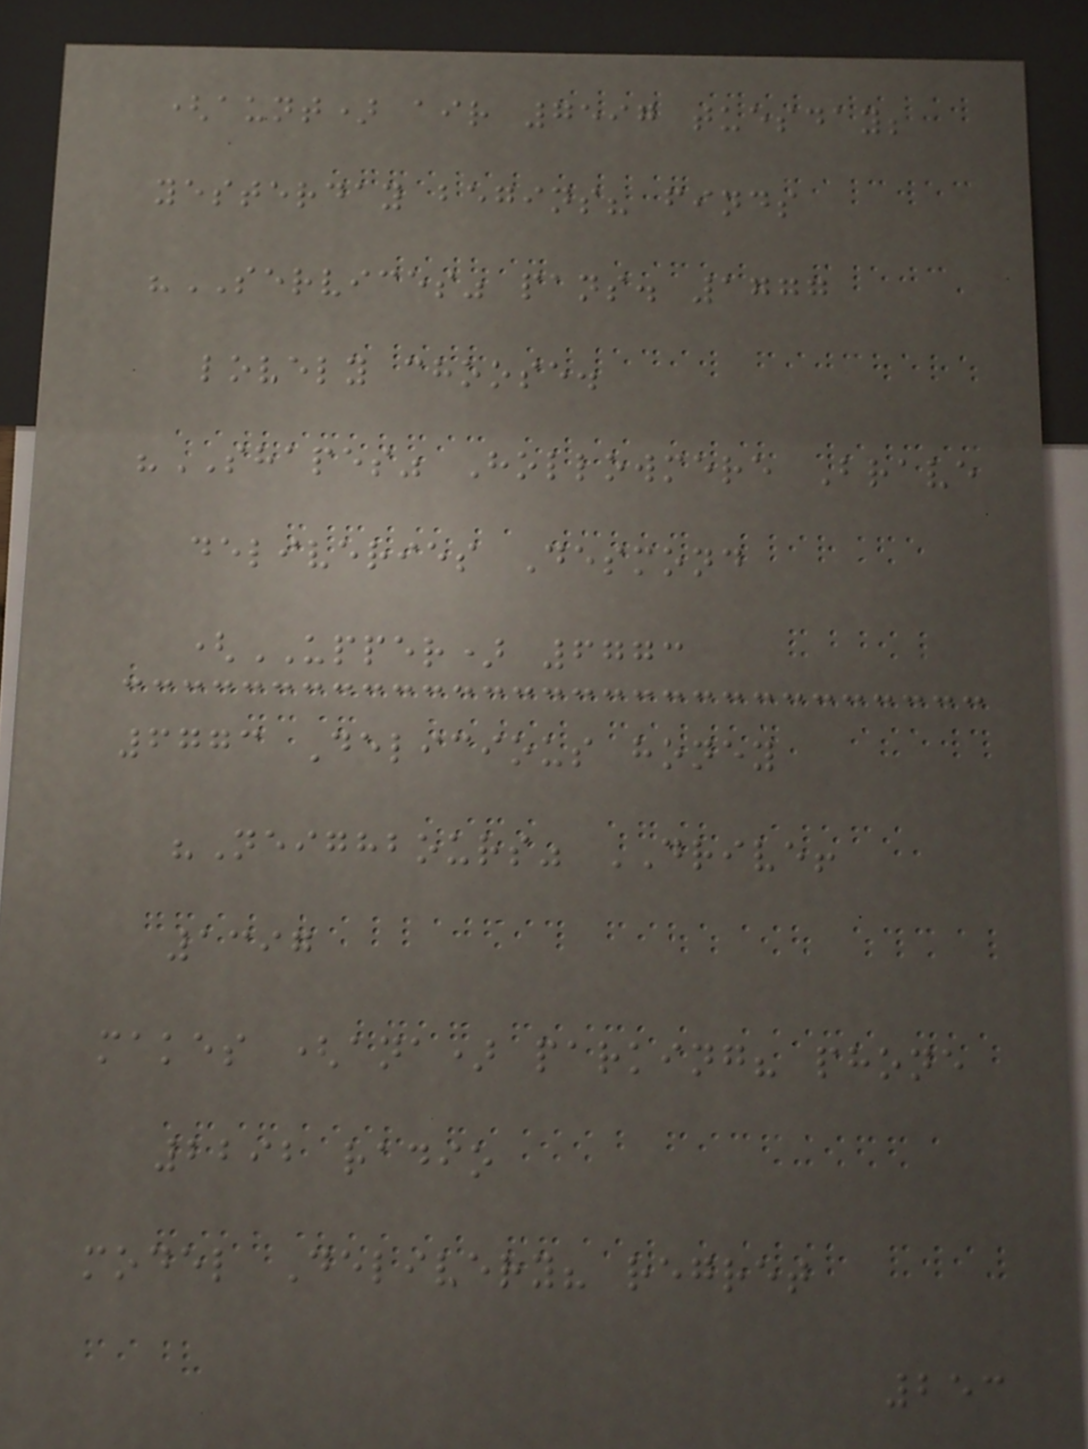(aunt) air 7597 tuesday;
yesterday begins? finds
"SERVICES" pans. 1777
lovely choose.
"SHAPES" Hollowmere Brave
deliveries Desmond
(UPPER) 6773
6773 Delicious honey
"Neighbours" DRIVE!
1397
makes (ana) parking? phone
2292 radio
model Delivery? regret
253
